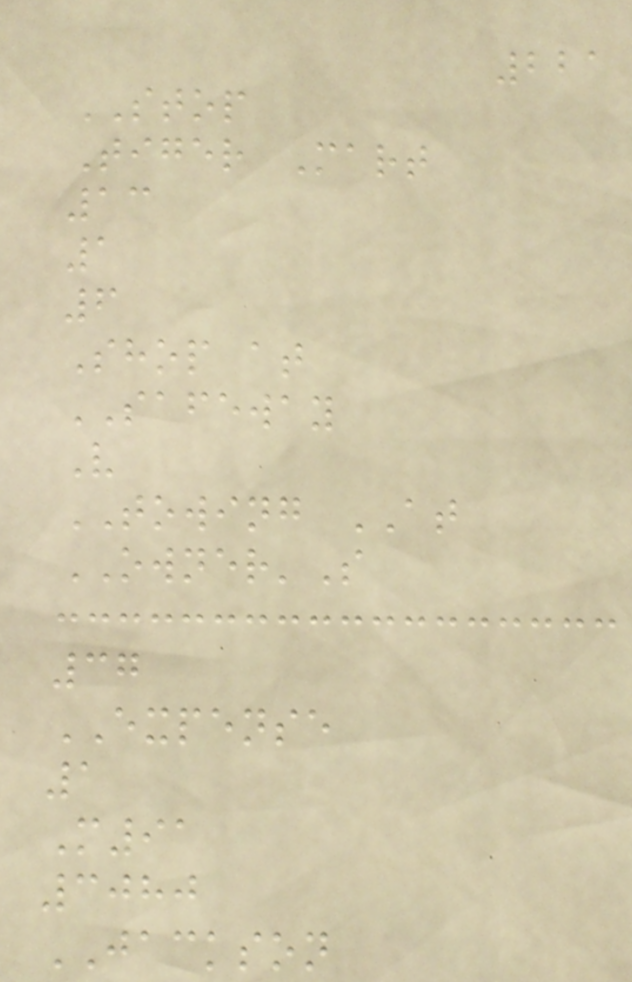221
STOP
Tiger Mart
13
1
6
Shop at
SAFEWAY
V
TOWING AT
OWNER'S
37
EXPENSE
1
M91
3080
JACKSON
